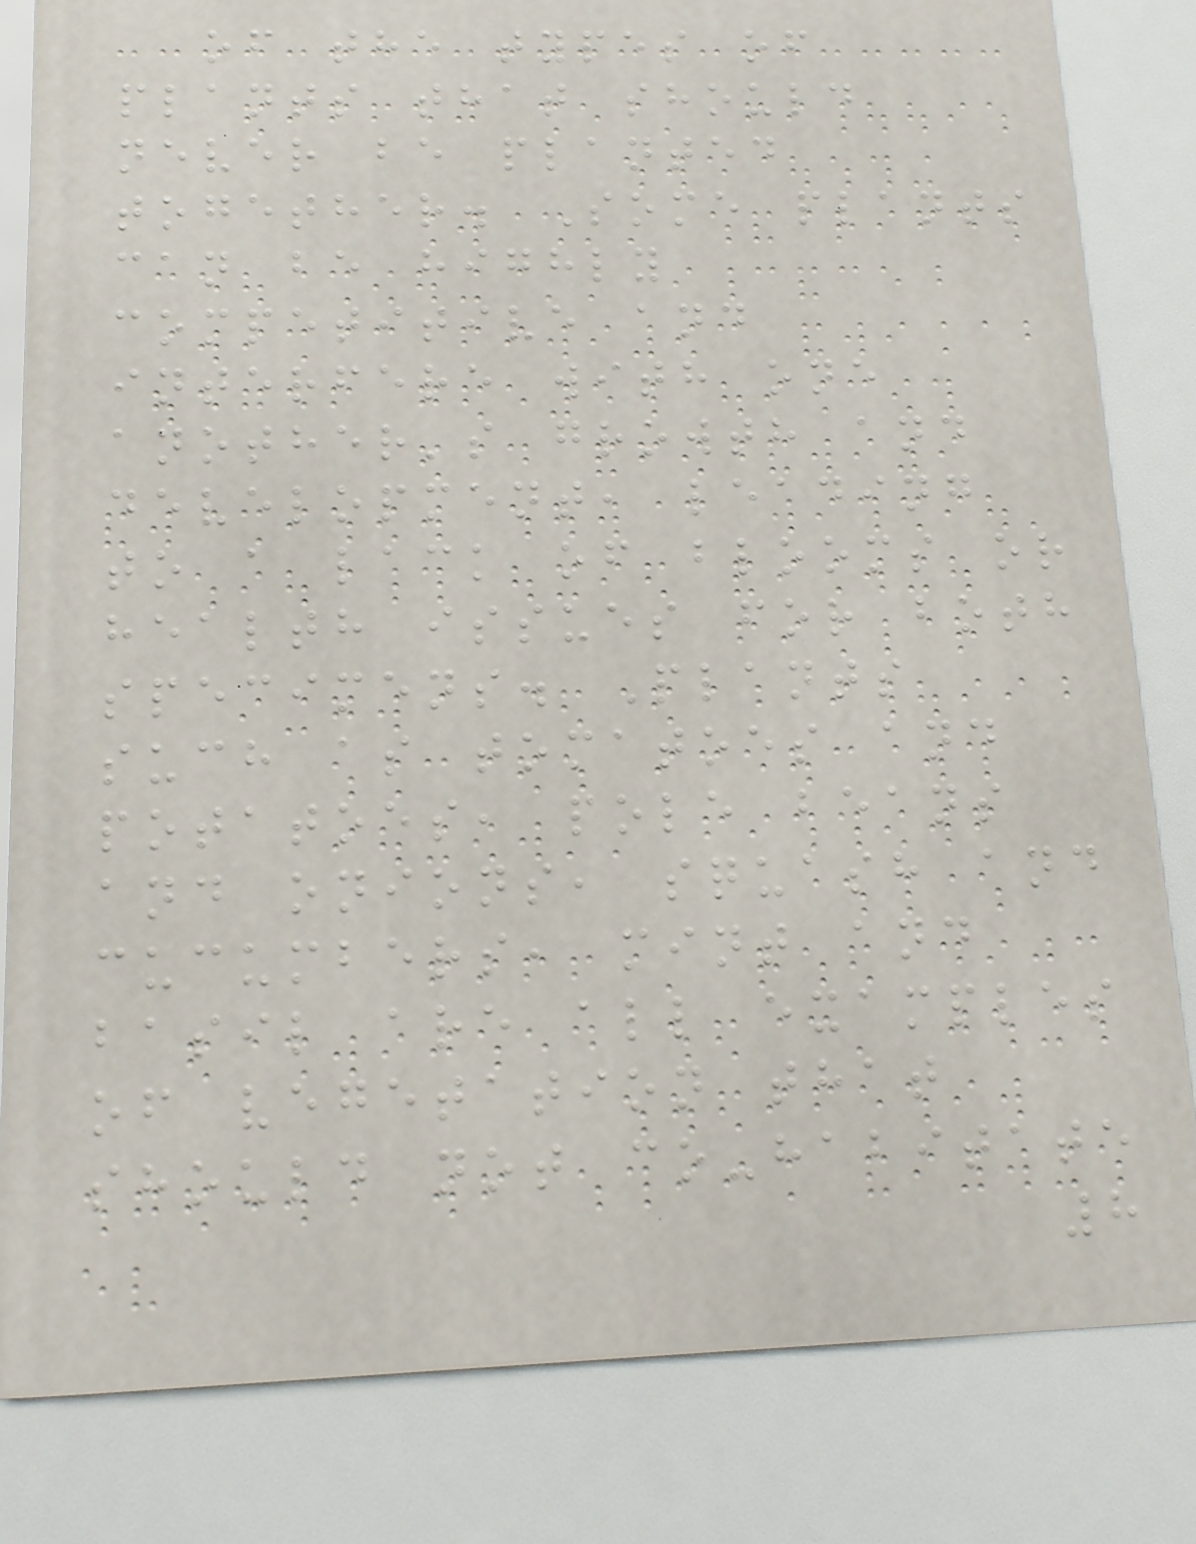of the types of
plants that should
never be planted
together. Some plants
can be highly
competitive and
interfere with one
another's growth and
development, leading
to a lack of blooms or
health issues for both
specimens. Plants
such as tomatoes and
potatoes, pole beans
and onions, squash and
cucumbers, mint and
basil are all examples
of vegetation that
should not co-habitate
8
